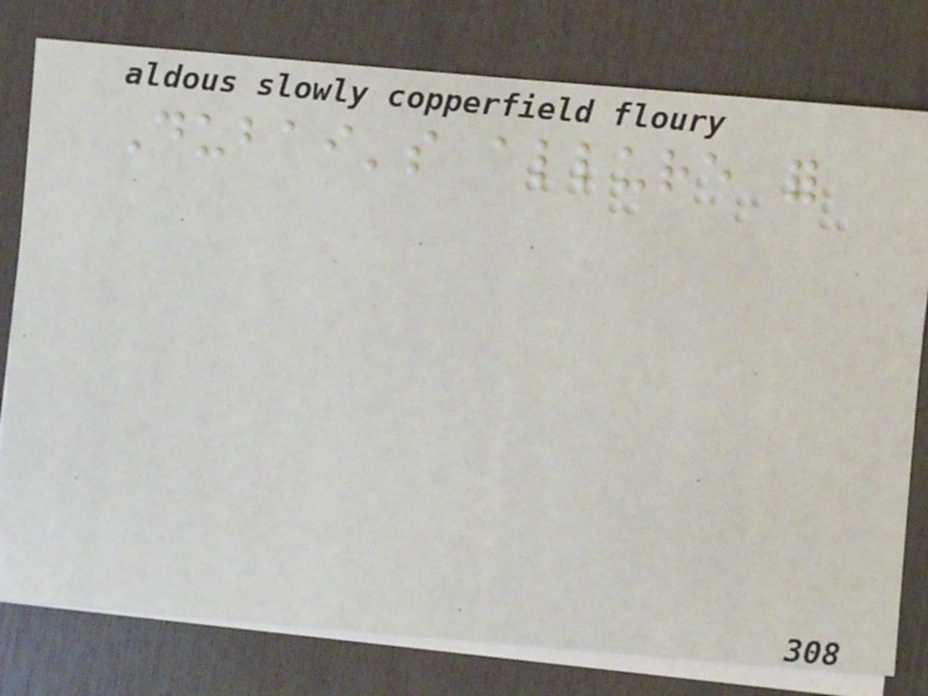Dubai's allure for
